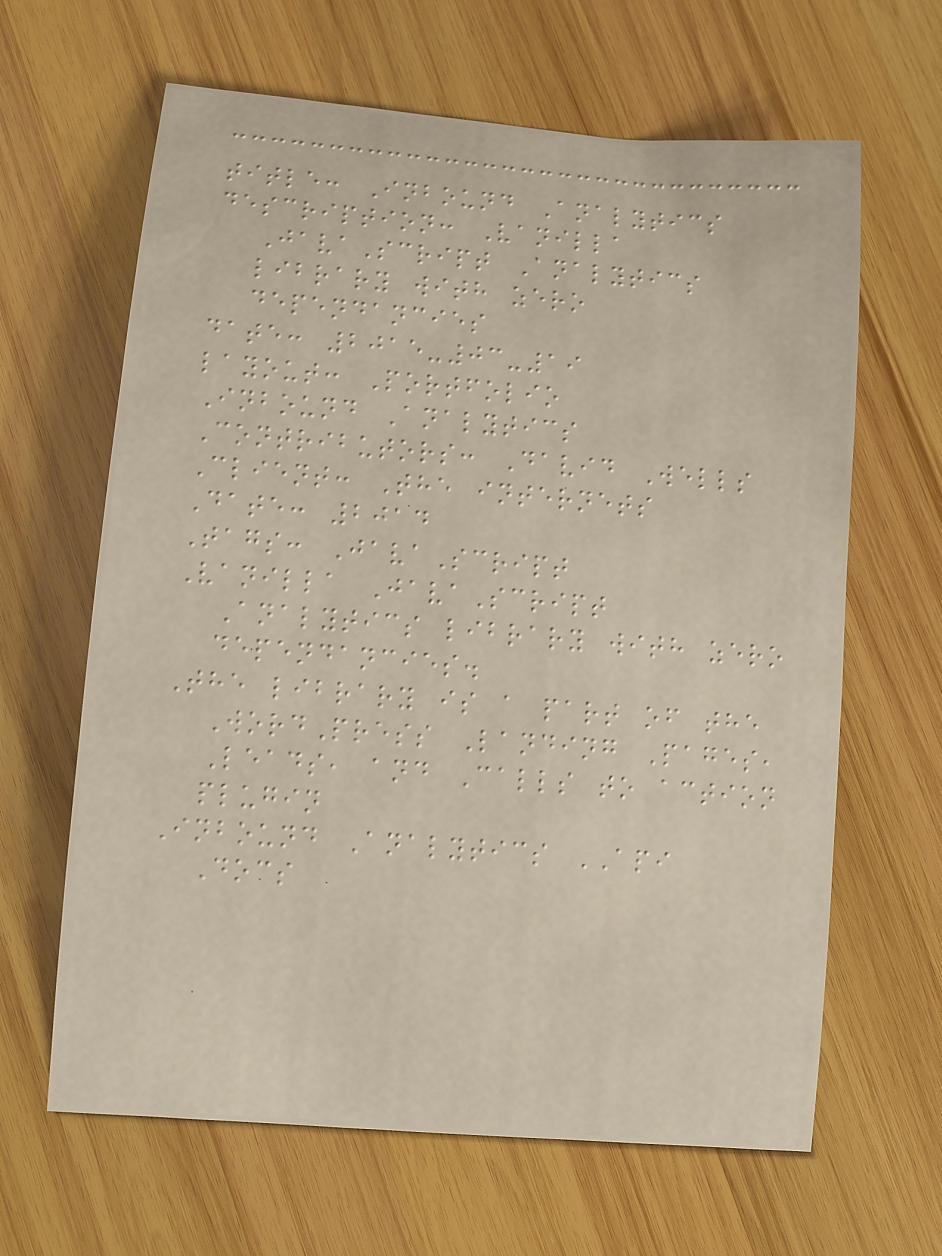title: Inbound Analytics
description: Vanilla
JavaScript Analytics
library with zero
dependancies
date: 2015-03-19
layout: Portfolio
Inbound Analytics
Contributors: David Wells
Client: The internets
Date: 2014
Tags: JavaScript
Vanilla JavaScript
Analytics library with zero
dependancies.
The library is a part of the
WordPress Landing Pages,
Leads, and Calls to action
plugin
Inbound Analytics API
Docs
